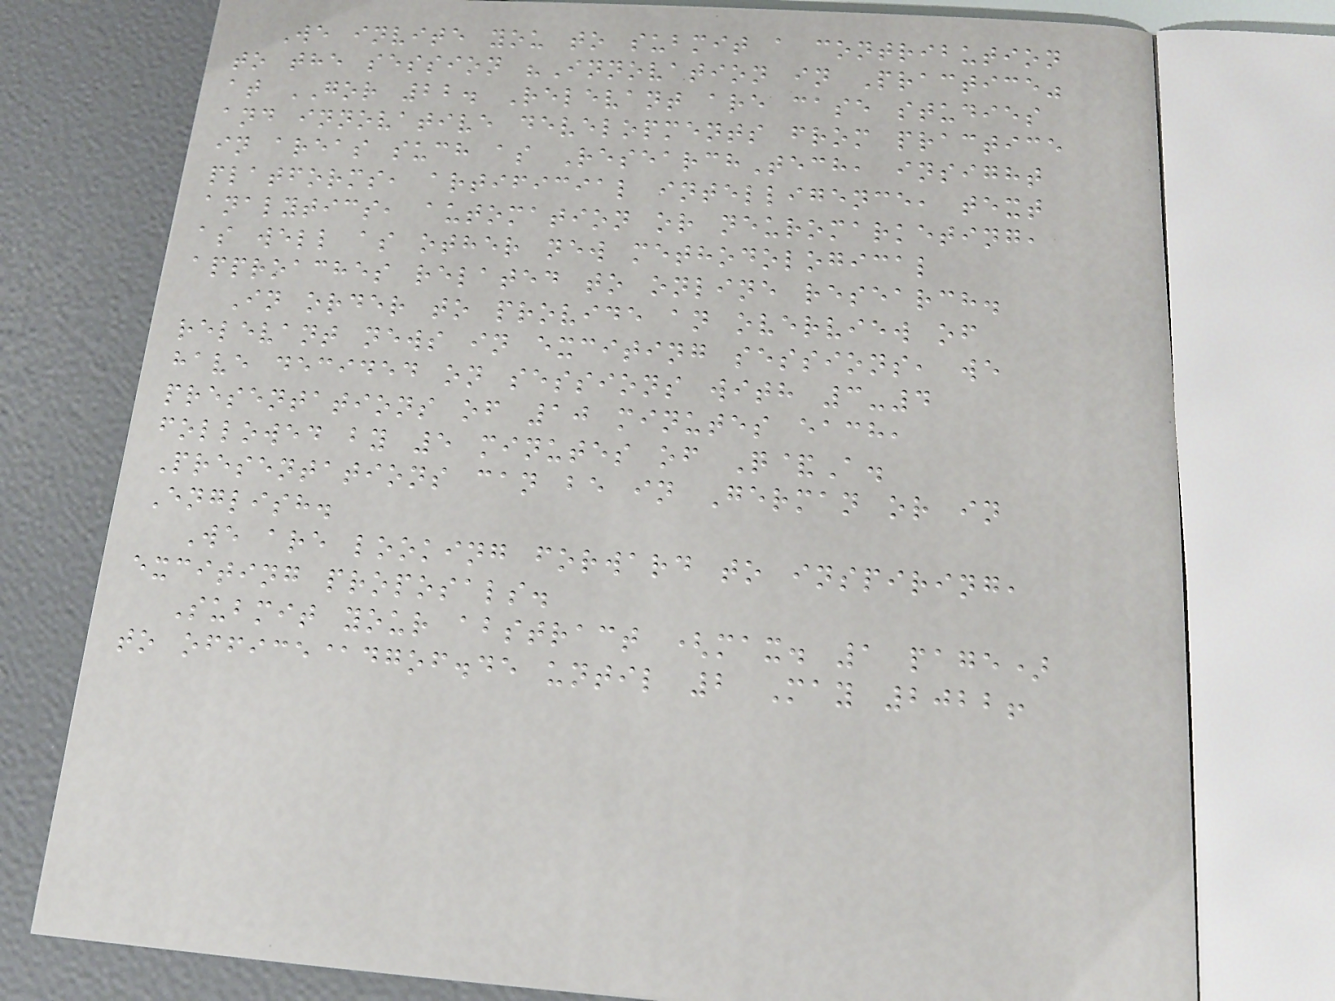We invite you to submit a contribution
to the session "Innovation in Practice"
at GOR 22. Relevant are case studies
and innovative developments from practice
in areas such as ResearchTech, insight
platforms, artificial intelligence, text
analytics, automation or neuromarketing,
as well as other new methodological
approaches related to online research.
In order to provide an overview of
relevant news in exciting sessions, we
have decided on sessions with 3-4
presentations of 10 minutes each,
followed by 5 minutes of Q&A.
Presentations can be in German or in
English.
We are looking forward to inspiring,
exciting proposals.
Submit your abstract (max. 1 page)
to office@dgof.de until 2 May 2022!
